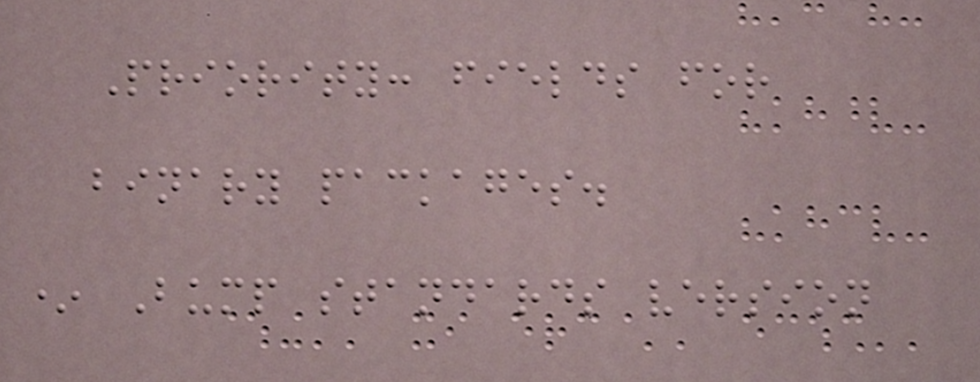Priority: fields for
binary packages.
* Bump standards version
